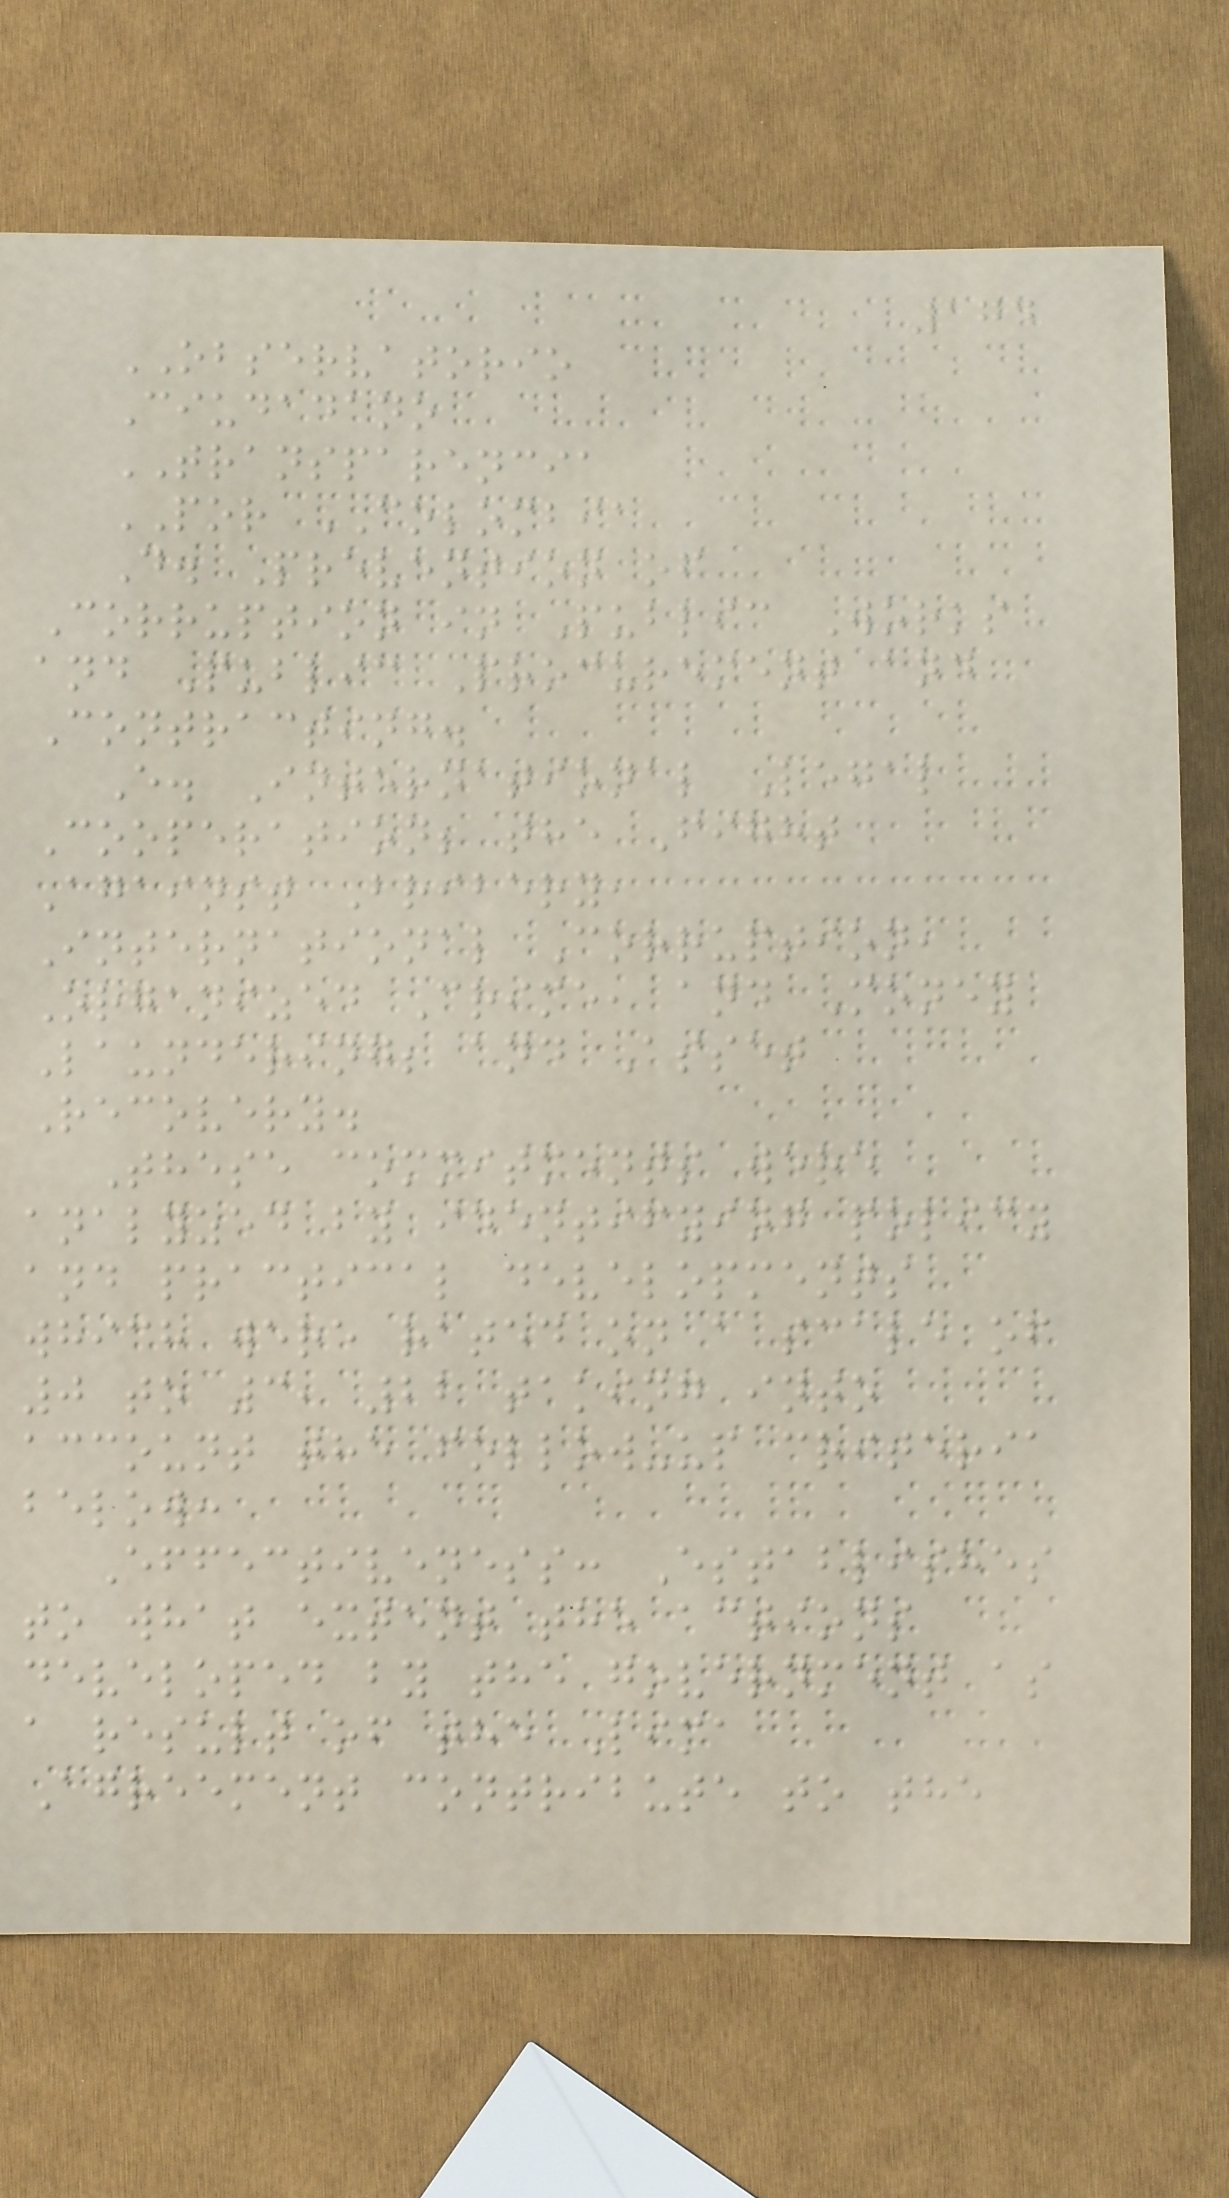174
OBSERVATORIO
Ciudadano
TRANSPARENCIA
POR COLOMBIA
D. Prevention of
Corruption in Public Works
and Public Procurement and
Contracting.
E. International Legal
Cooperation; the Fight
Against Bribery,
International Corruption,
Organized Crime, and Money
Laundering; and Asset
Recovery.
These commitments were
analyzed by identifying policy
and practical developments
which were rated on a scale of
0 to 3, 22 taking into
account the follow-up criteria
below:
Effectiveness: Establishes
to what extent the actions
developed by the government as
a result of the Lima
Agreement contribute to the
